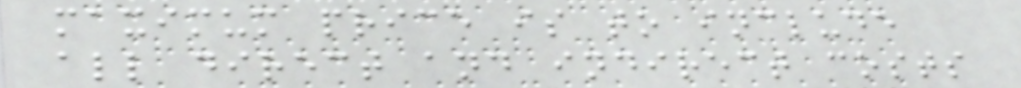maximum price is to include
all direct and indirect costs
